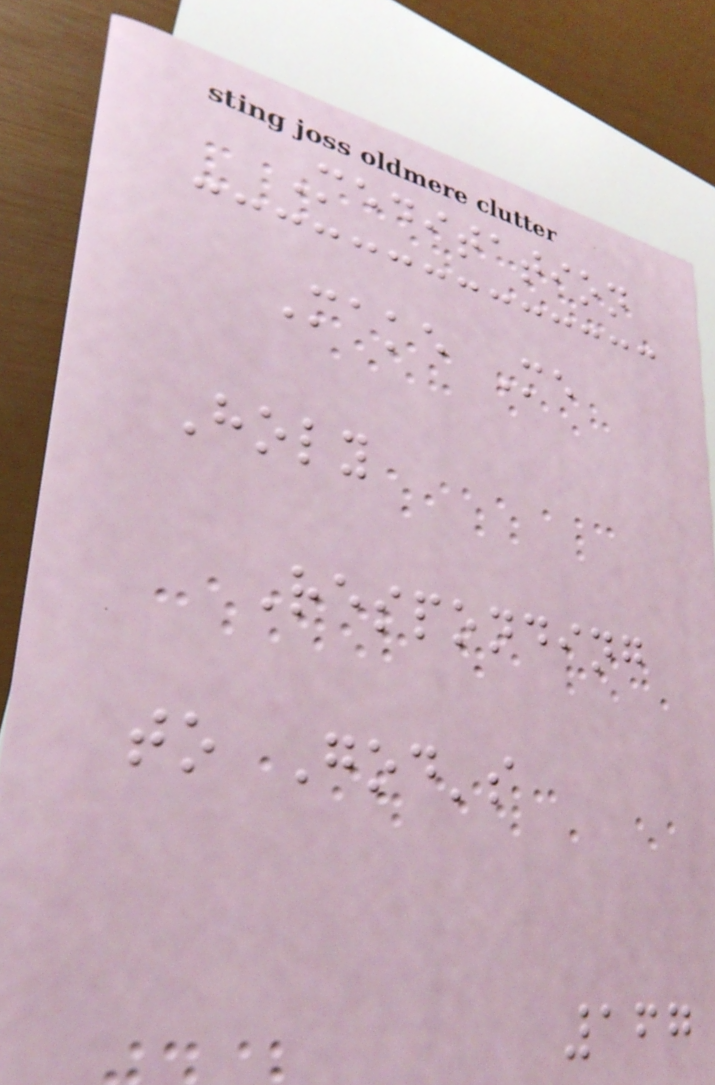Meditation
Make Me
Holy
Responding
to God's
167
